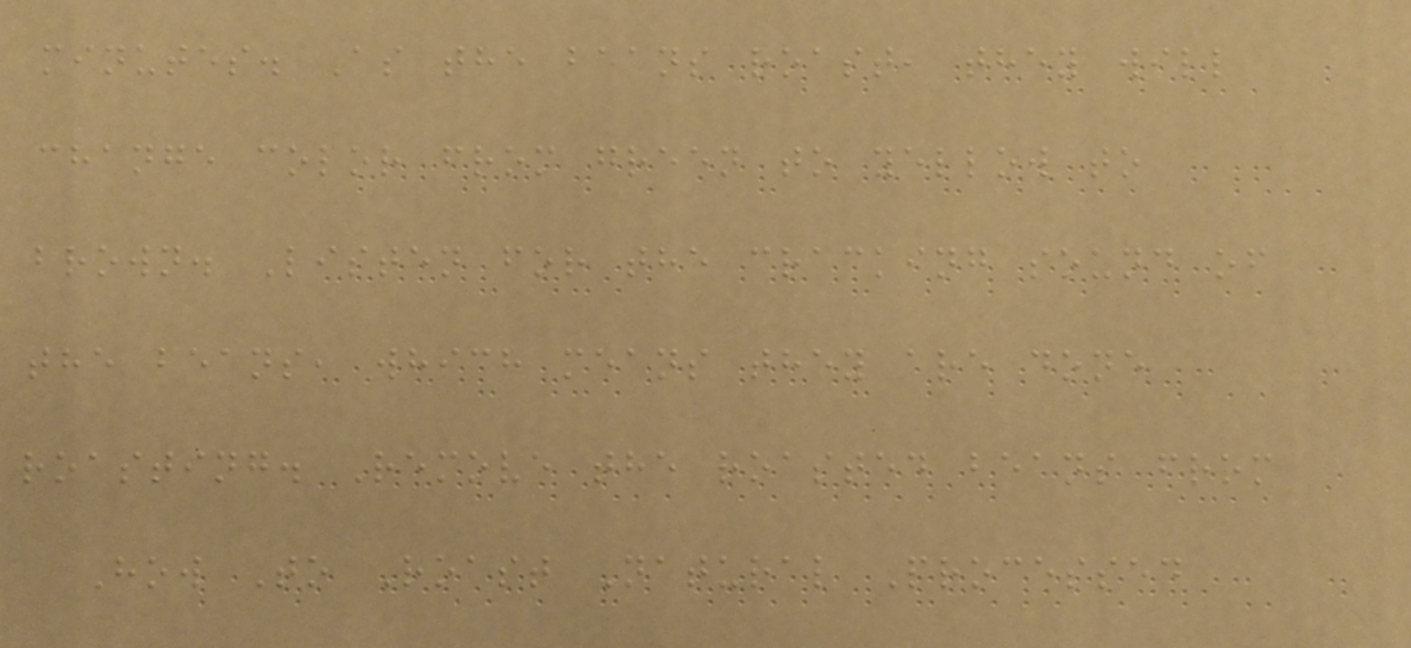minutes. As the beans roast, they will
change color from green to yellow to
brown. Listen for the cracking sound of
the beans, which means they are done
roasting. Remove the roasted beans from
How To Roast Natural Processed
